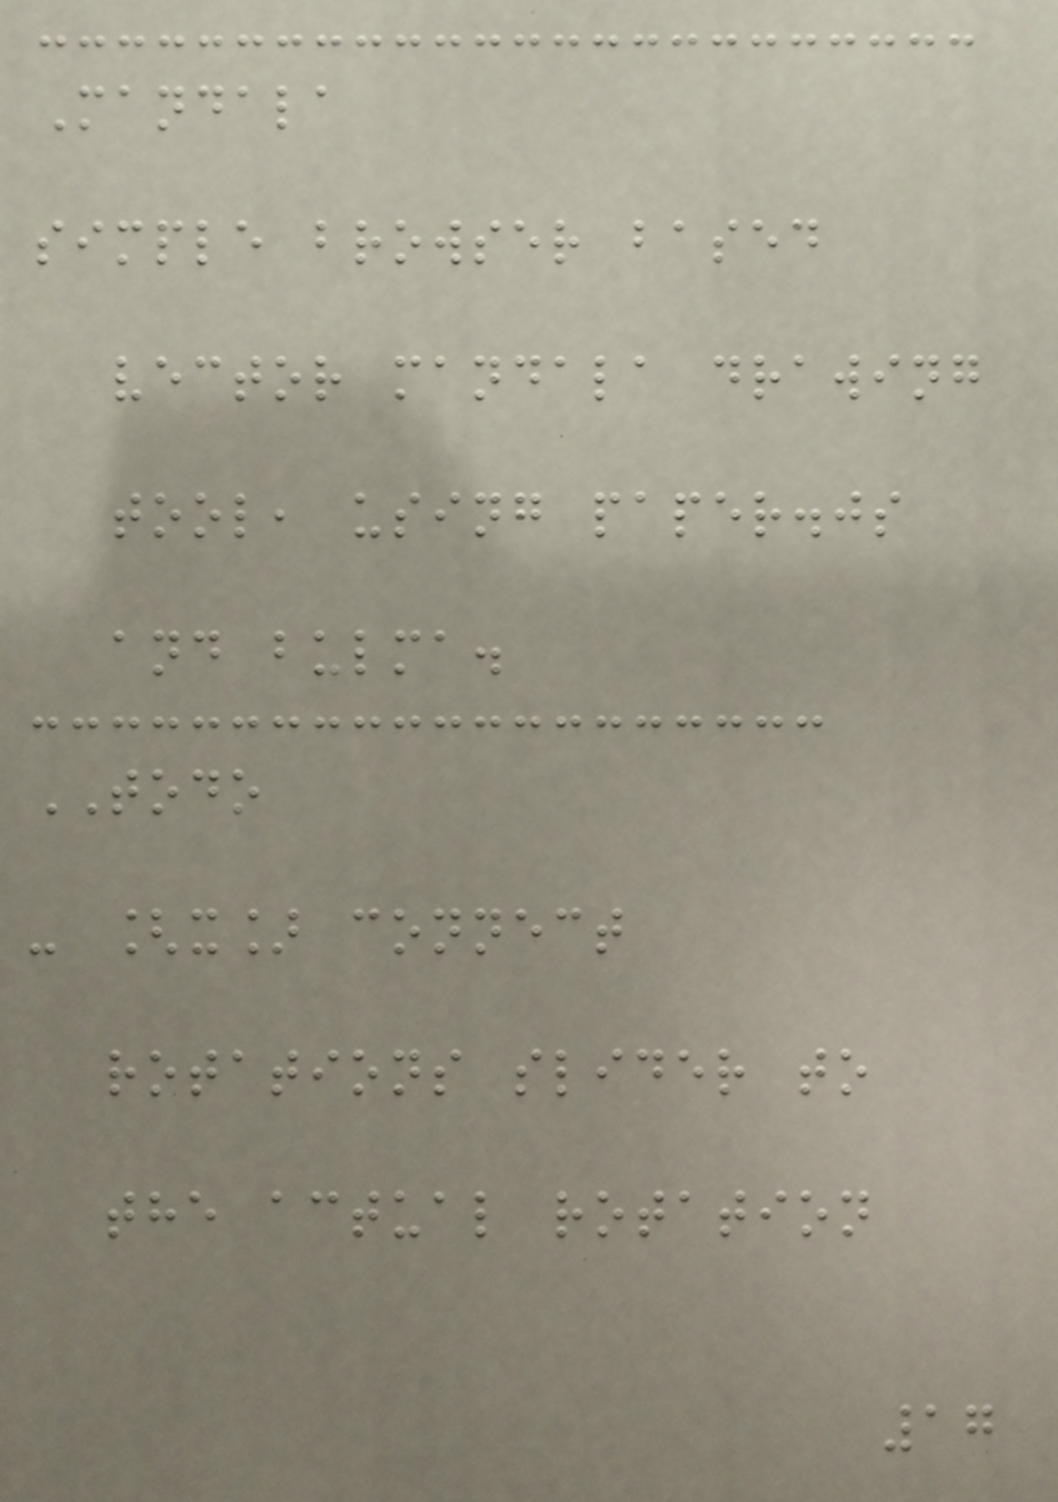Mandala
simple browser based
vector mandala drawing
tool, using paper.js
and bulma.
TODO
- [x] connect
rotations slider to
the actual rotation
17
